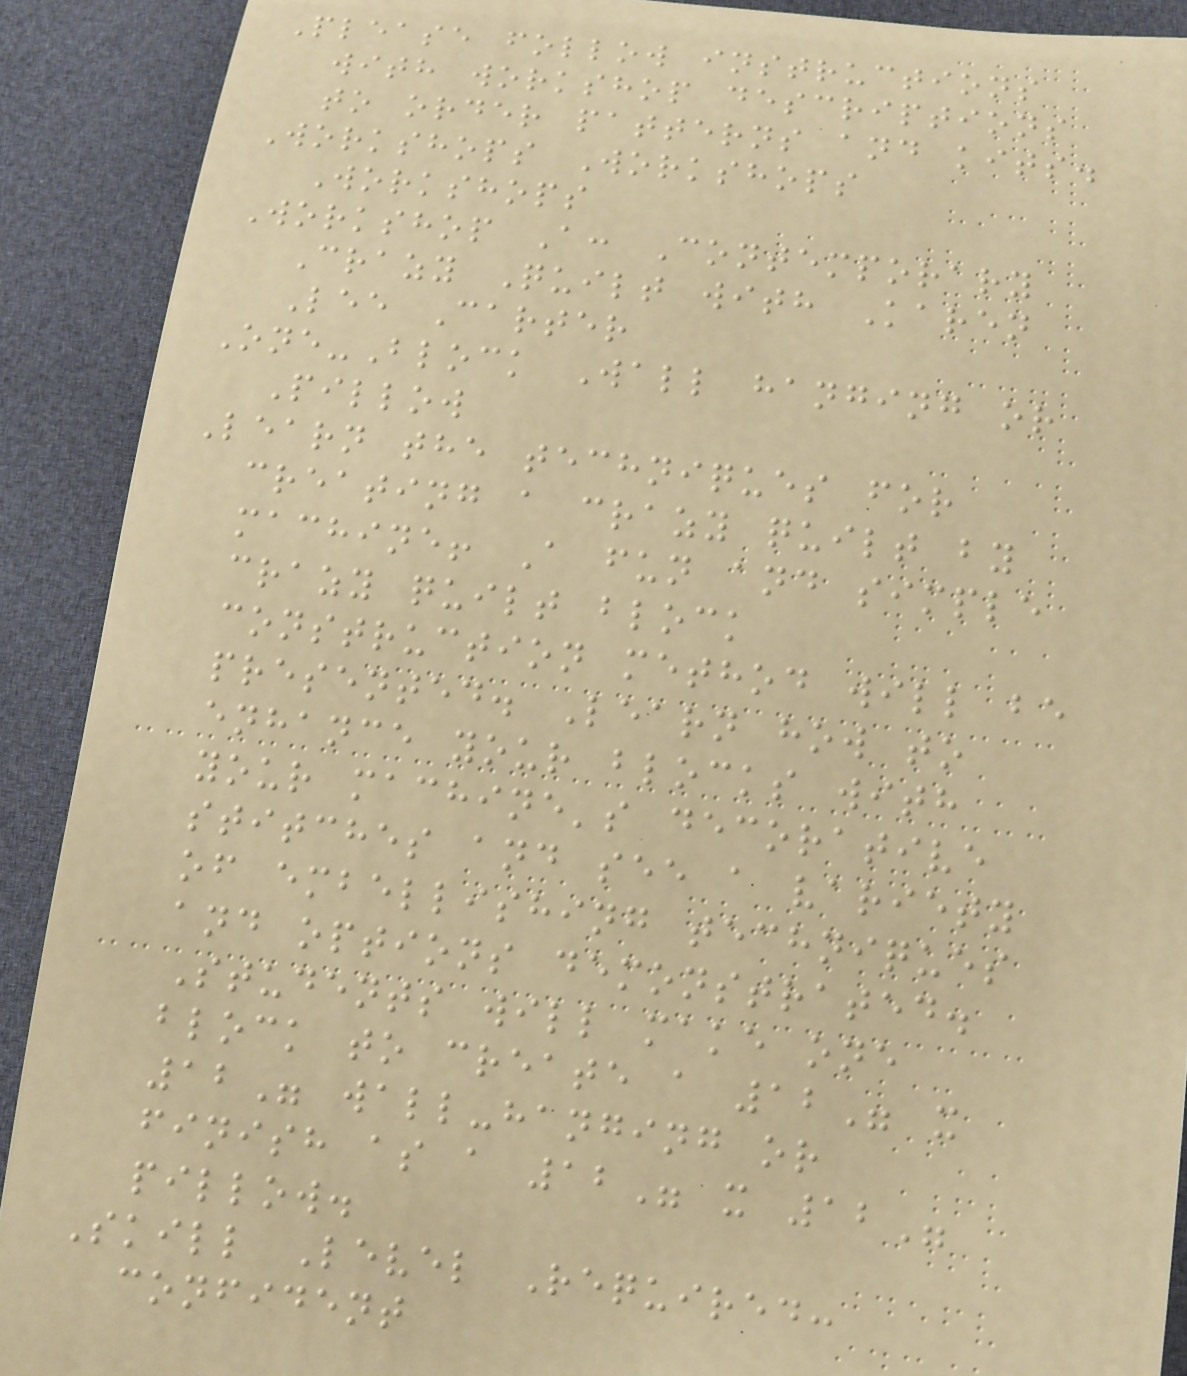Please follow instructions
with workshop descriptions
to order patterns and kits.
Workshops Workshops
Workshops
Workshop A: Contemporary
Crazy Quilt with Karen
Lee Carter
One-Block Wall hanging or
Pillow
Learn the techniques for
creating a crazy quilt by
machine! A fun and simple
crazy quilt block
construction method will be
presented. Learn how to
enhance your blocks with
your machine's decorative
stitches and see a variety
of embellishing techniques
and options demonstrated.
Students will make one
block to create a 12" x
12" wall-hanging or
finish as a 12" x 12"
pillow.
Skill Level Required:
confident
